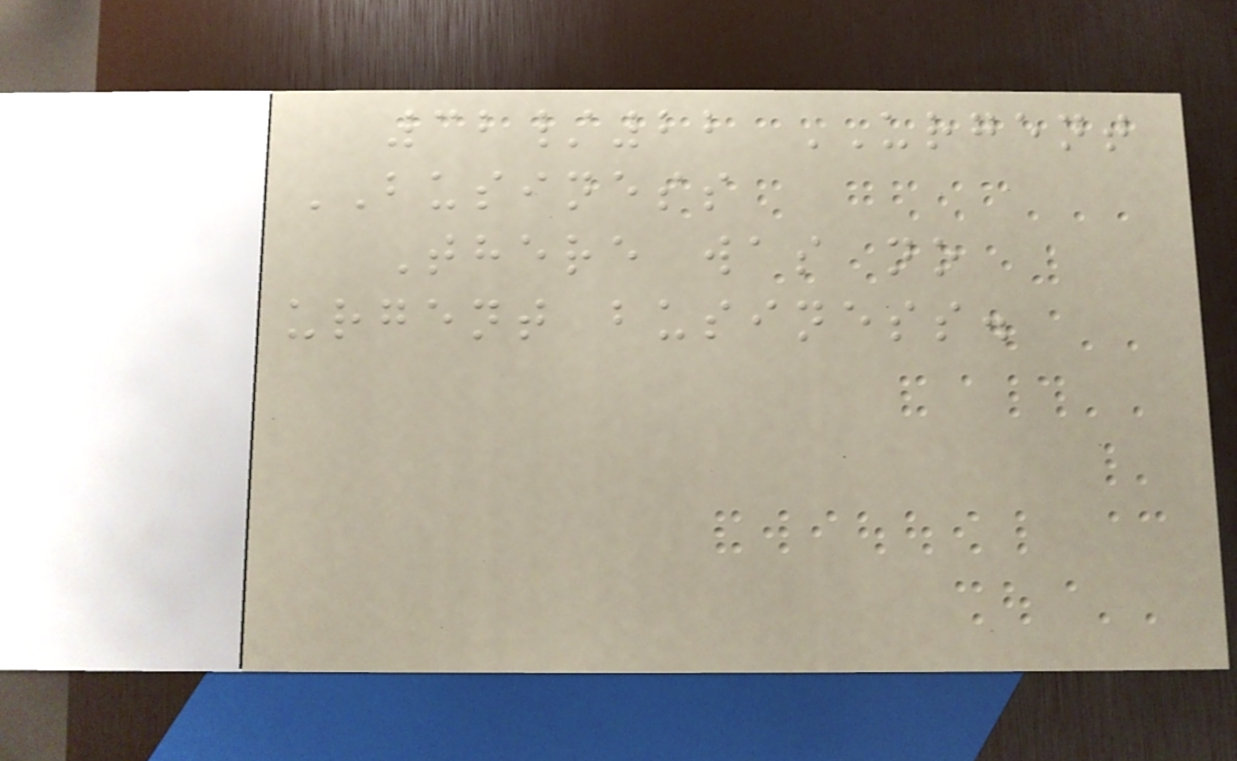32/22 URGENT
BUSINESS
There was no
urgent business.
